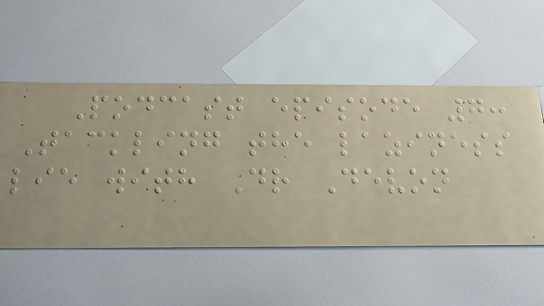Podcast episode 7:
Tackling the laziness
lie with Dr Devon
